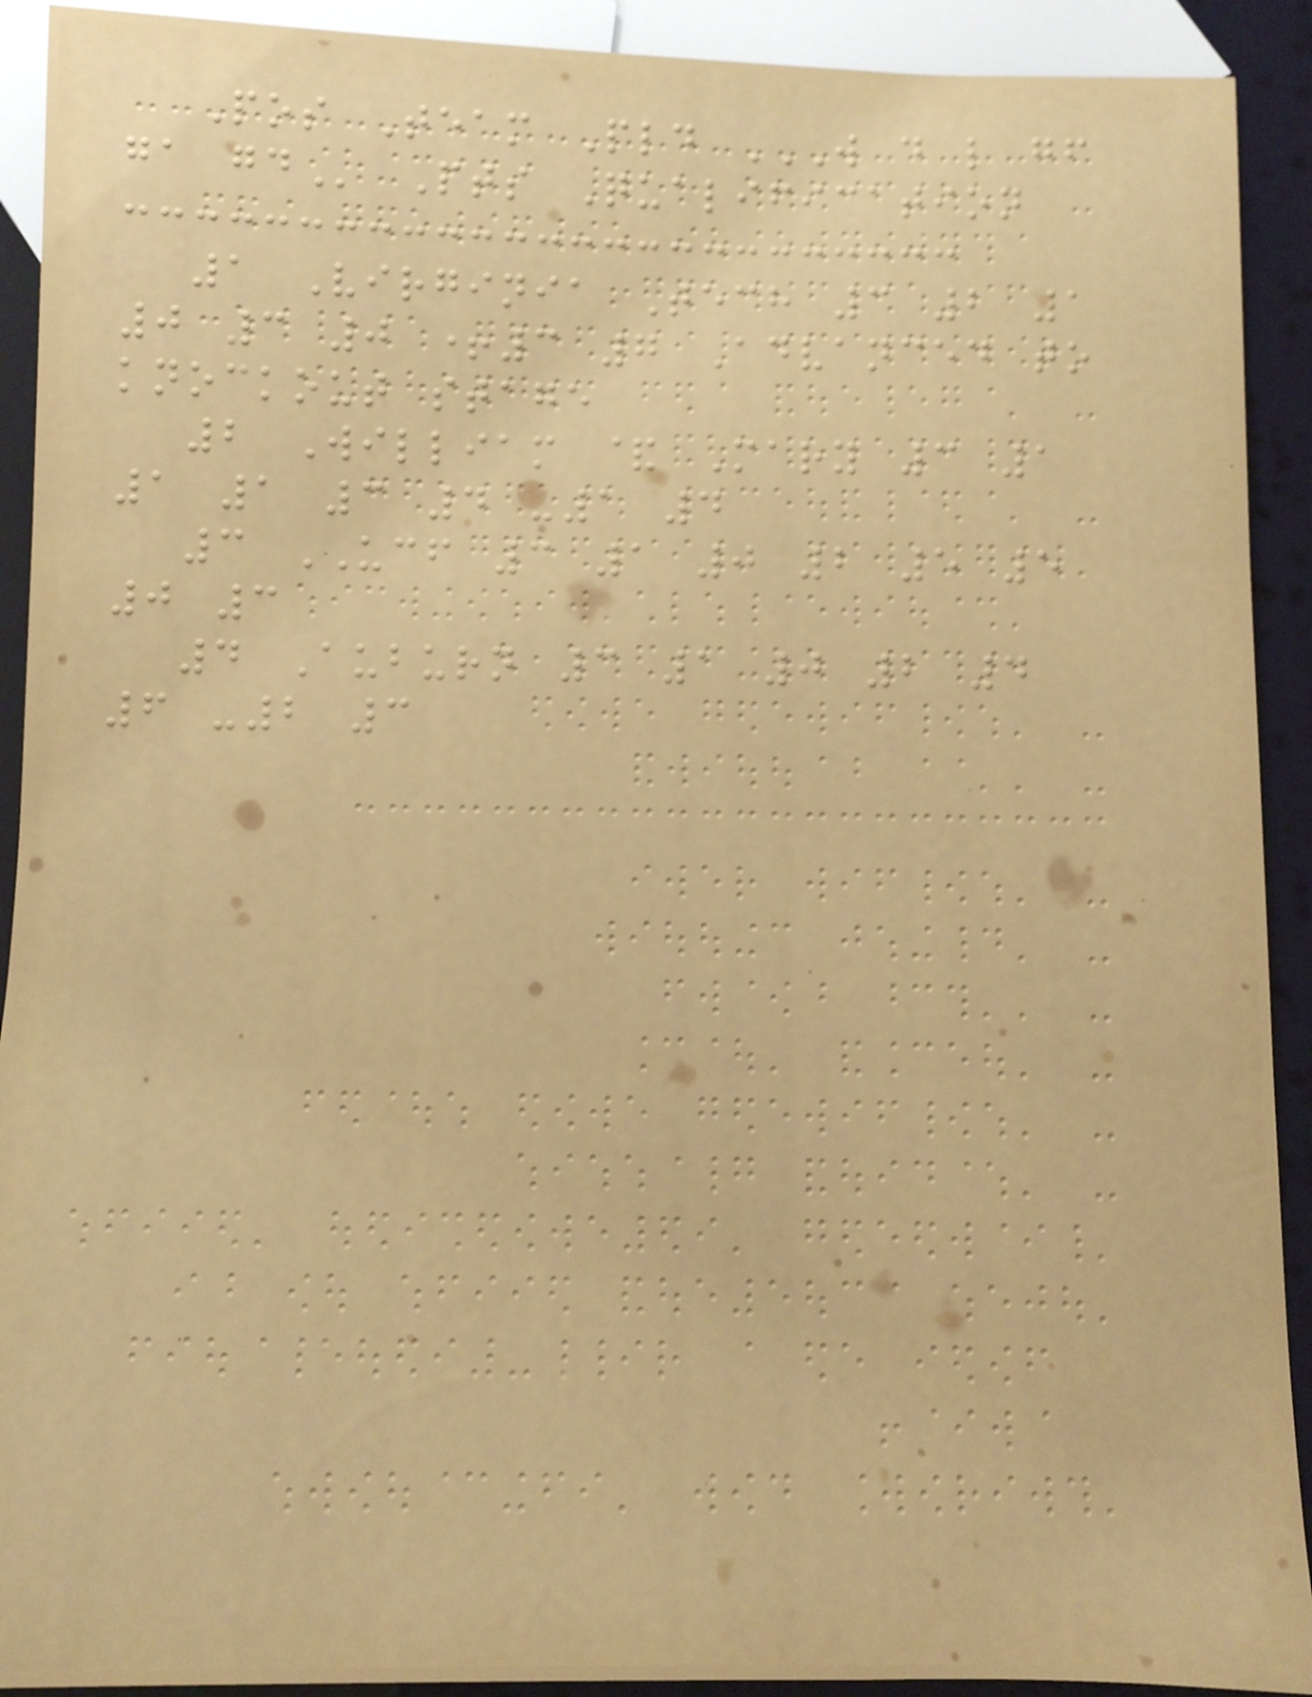Pos Team Pld W D L GF
GA GD Pts Qualification
1 Virginia Tech 3 2 1
0 3 0 +3 7 Advanced to
knockout stage
2 William & Mary 3 1
1 1 3 4 -1 4
3 UCF 3 1 0 2 5 5
0 3
4 Auburn 3 1 0 2 4
6 -2 3
